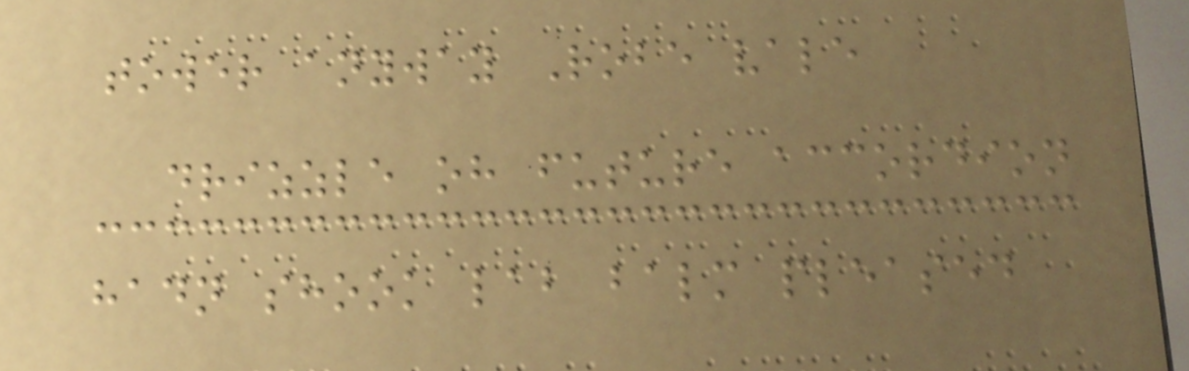tower anyway Robe vale
drizzle oh future accordion
hadn shook lab balm pleased
